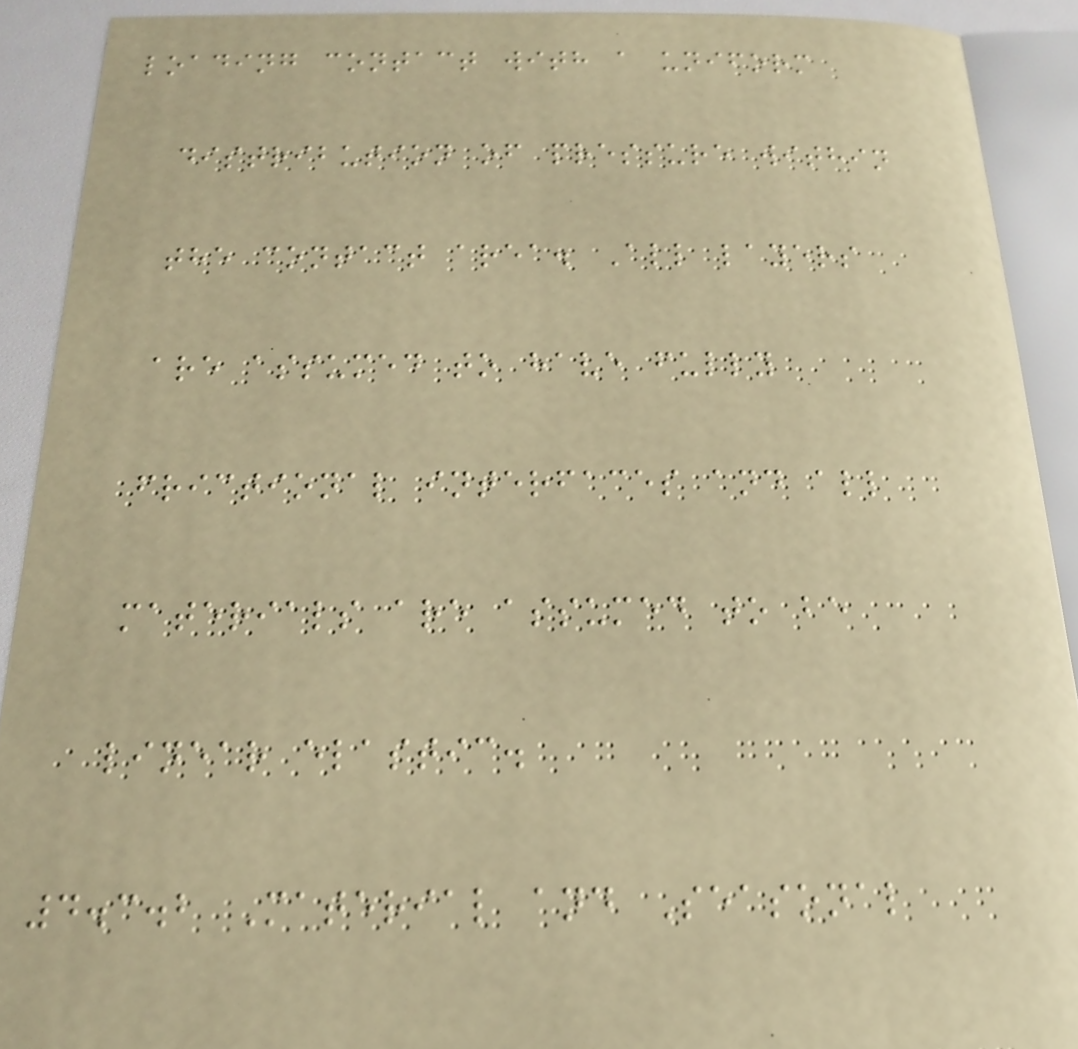loading contact with a uniform
distribution of pressure within
the contact area. All layers
are assumed to have fully
frictional interfaces and all
materials are assumed to be
linear elastic.
4.3.2 Material and Seasonal
